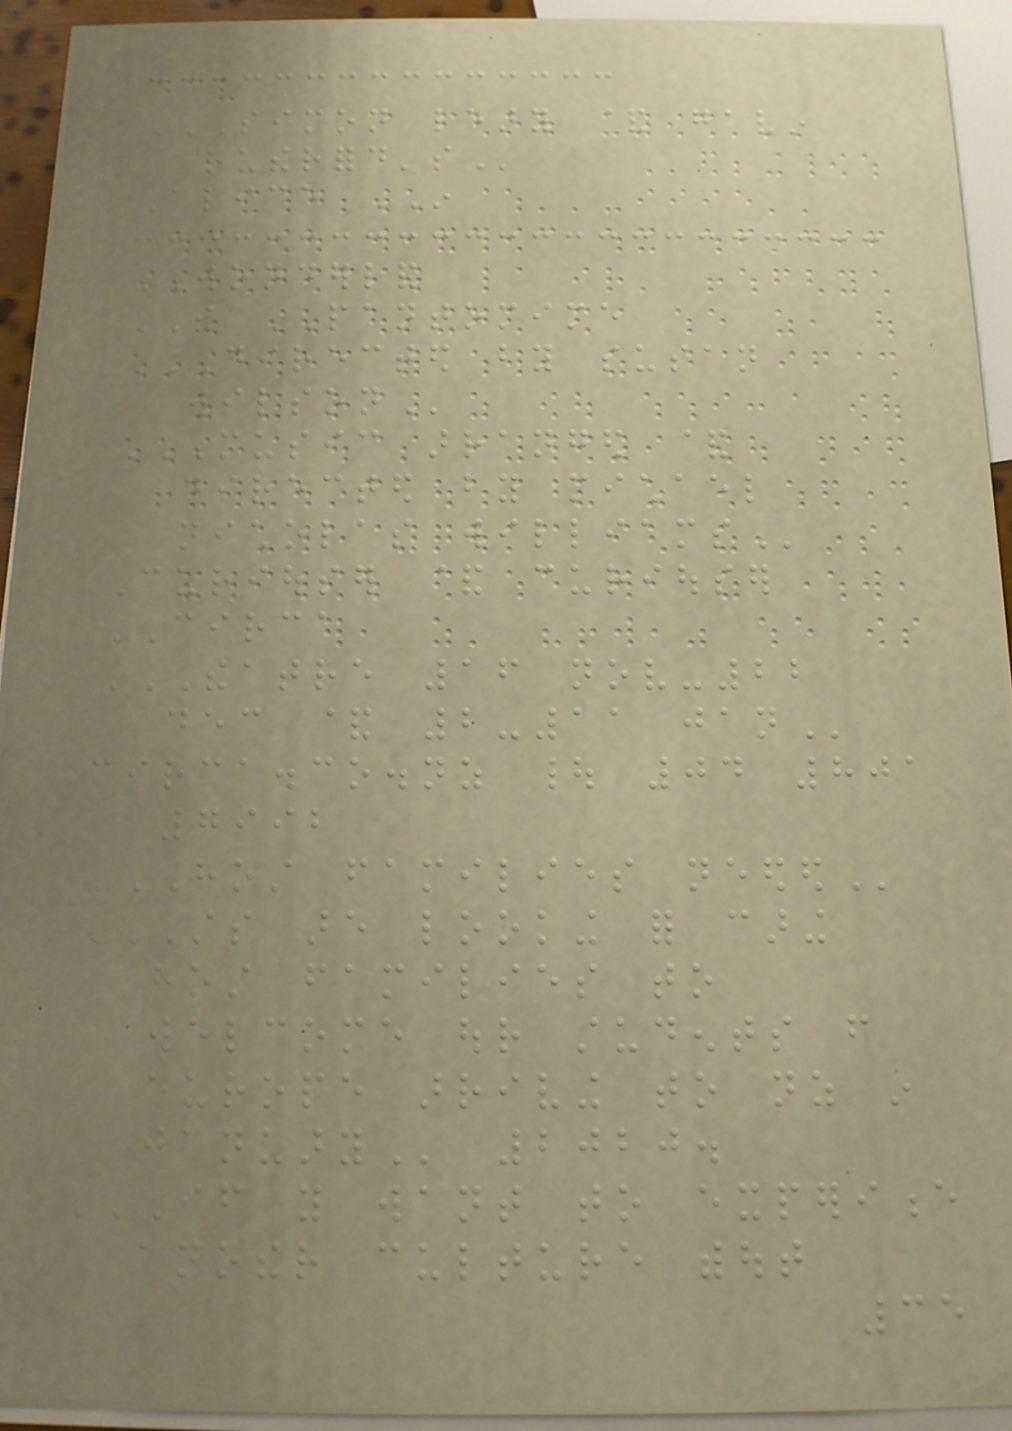SIMON LEARY & GAVIN
RUTHERFORD'S
Alice IN
WONDERLAND
THE PANTOMIME
DIRECTED BY SUSAN
WILSON
MUSIC ARRANGED &
DIRECTED BY MICHAEL
NICHOLAS WILLIAMS
Curiouser & curiouser
CIRCA
THEATRE 16 NOV-22
DEC & 2-11 JAN
circa.co.nz | 04 801
7992
HOST FAMILIES NEEDED
STS ARE LOOKING FOR CARING
HOST FAMILIES TO
WELCOME OUR STUDENTS FROM
EUROPE ARRIVING TO NZ IN
JANUARY 2020.
IF YOU WANT TO EXPERIENCE
ANOTHER CULTURE WITHOUT
35
